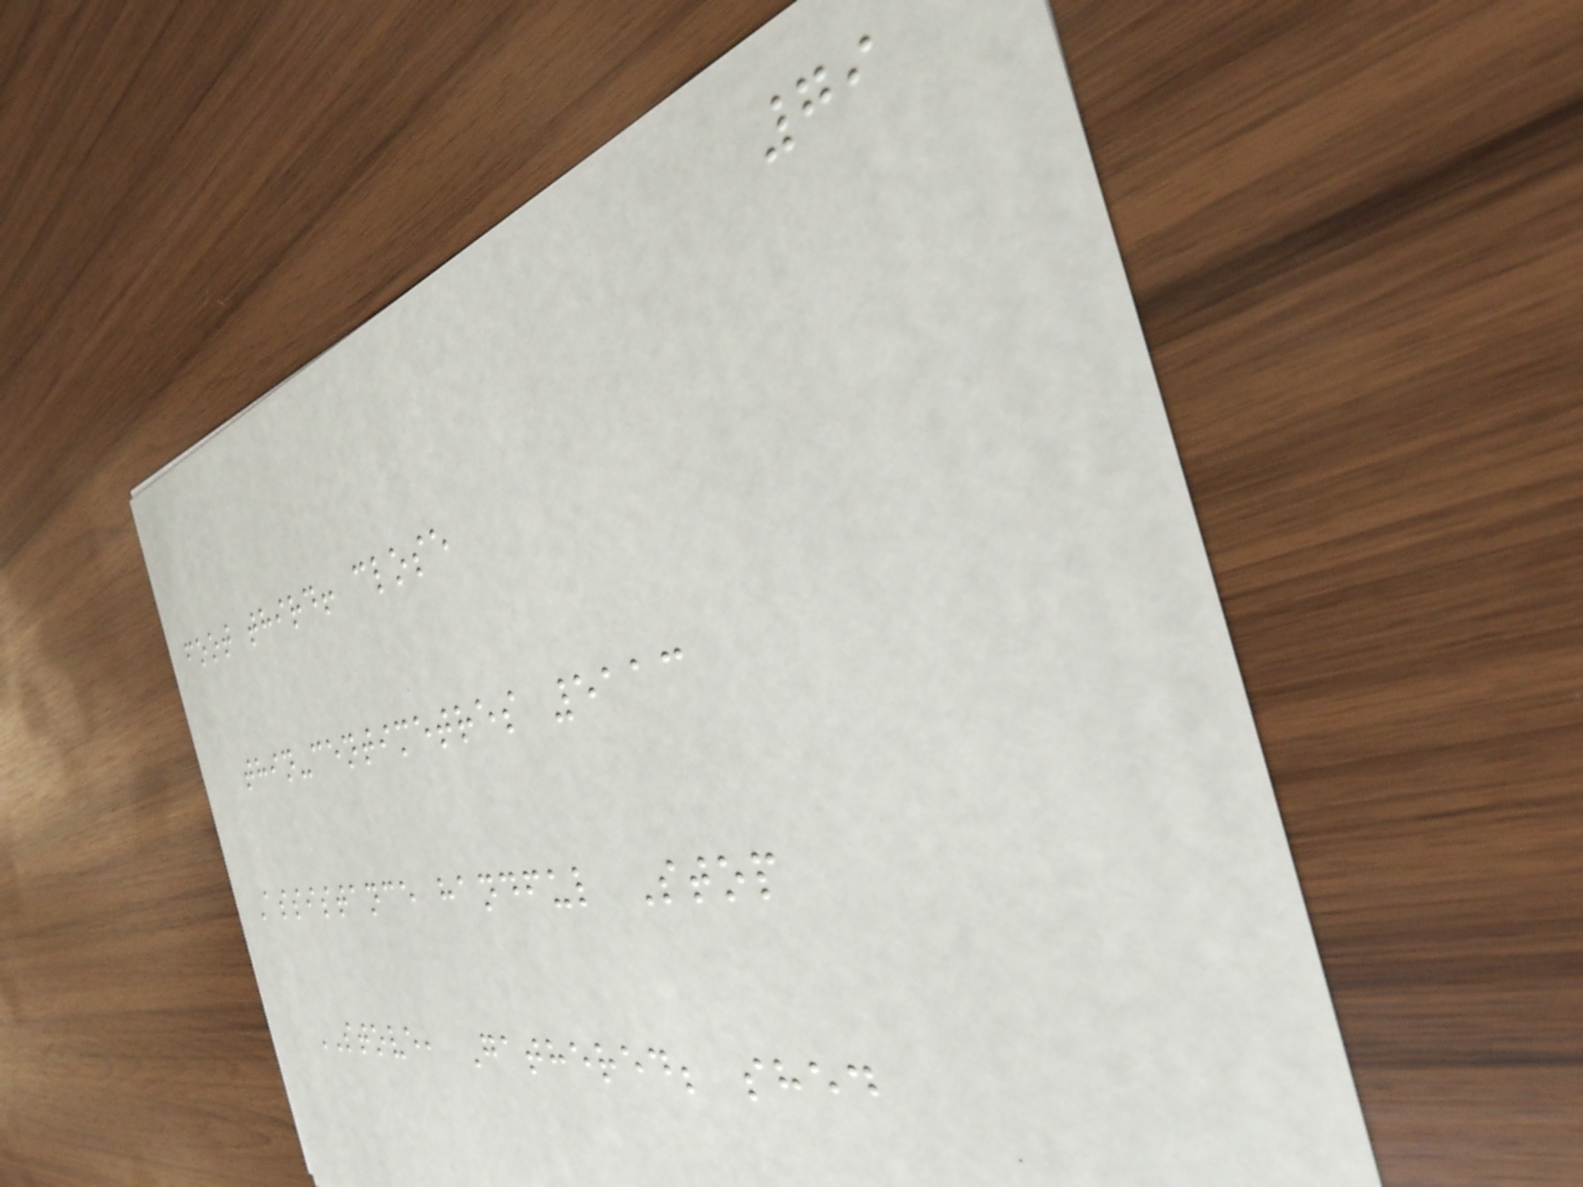79
foot third! close
thin-centimetres 5113
Assistance handful Stop
STOVE, Gathered; shed
